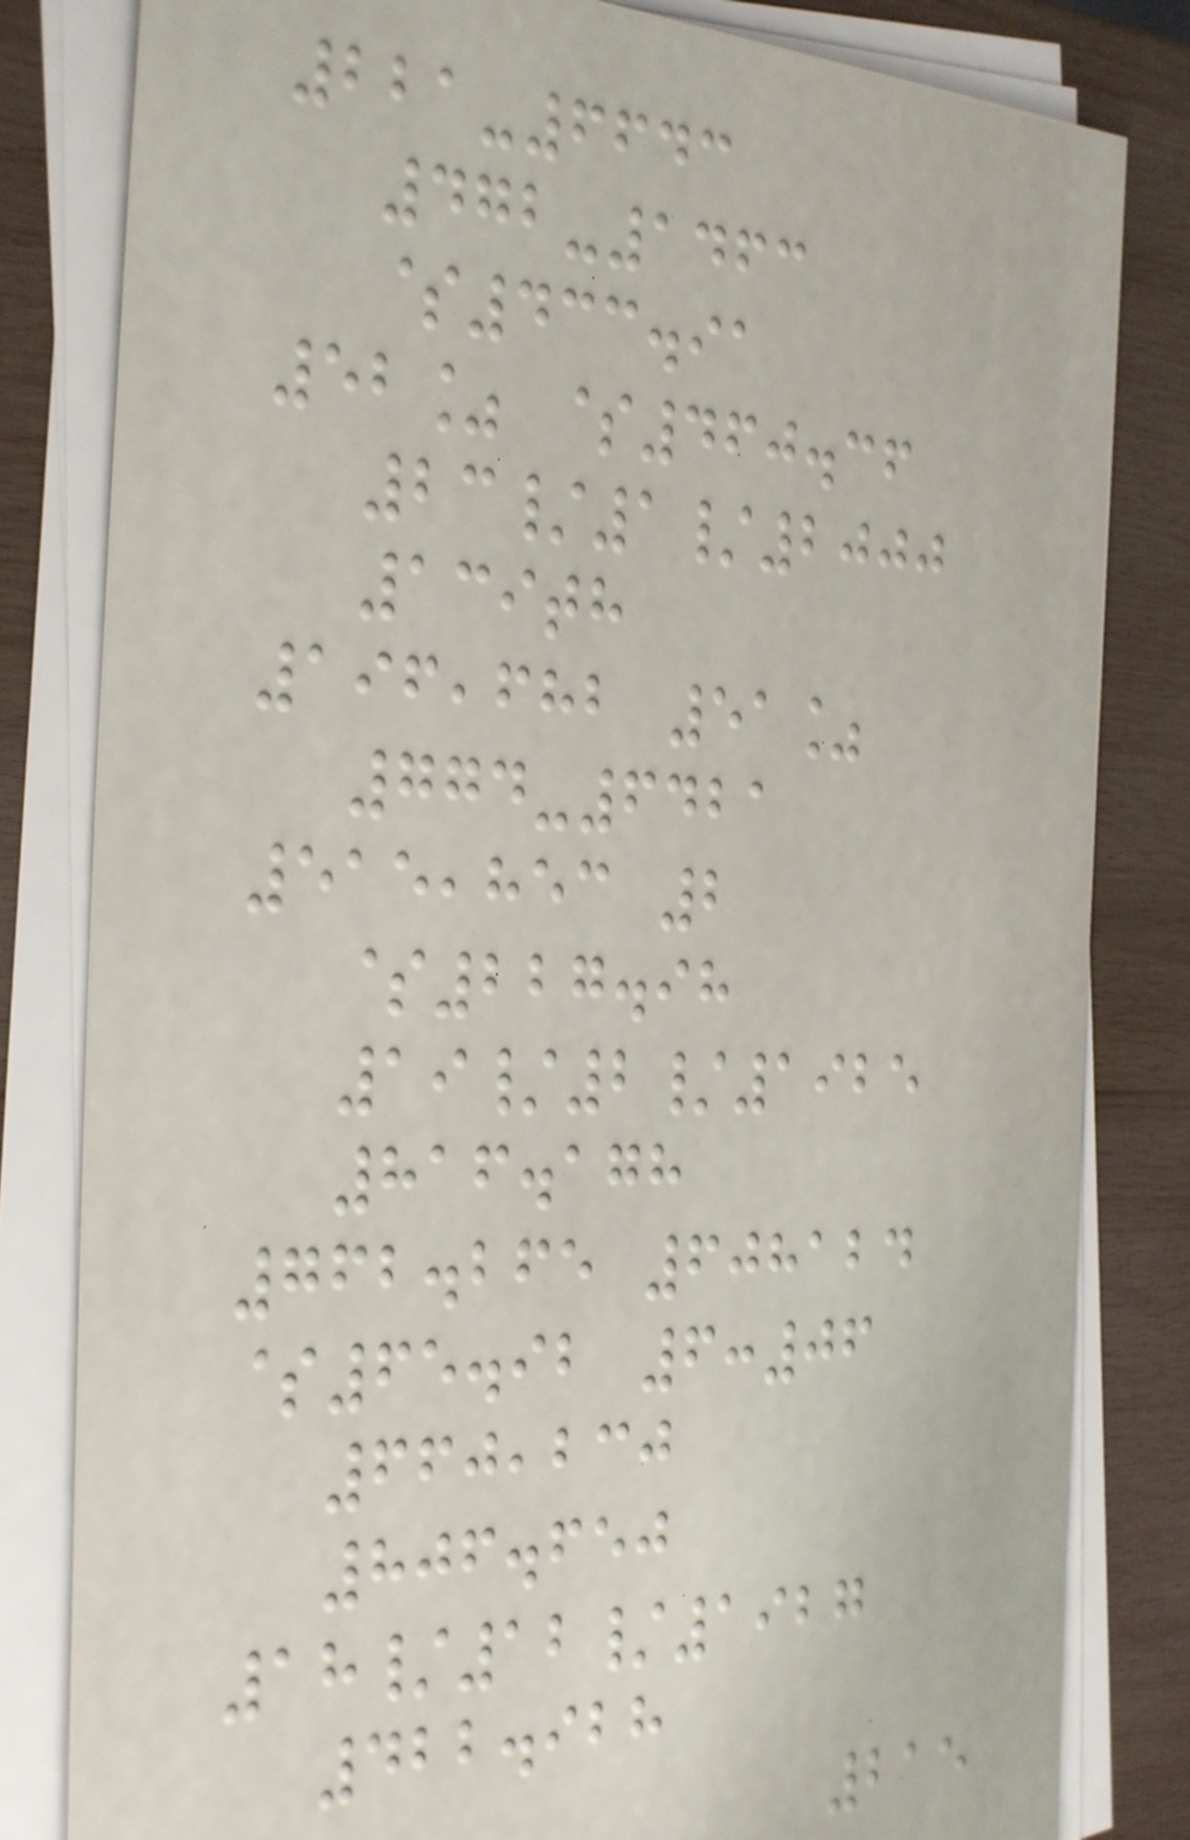221-6643
472-1463
$433.91
52% $460.36
23/1/2000
139th
196,682 51%
774-6421
515,853 2
$227.98
19/2/1925
816.178
762.265 608124
$65.92 6:06
660,230
806.650
18/12/1927
422.928
215
